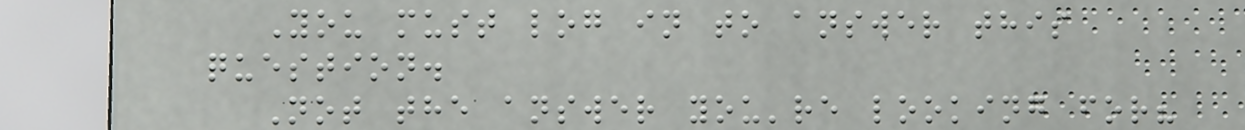You must log in to answer this
question.
Not the answer you're looking for?
